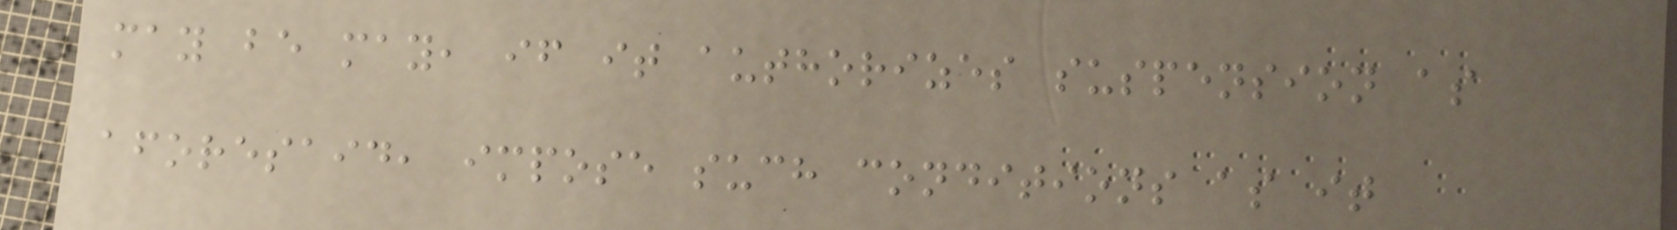may be may, if it authorizes suspension as
aforesaid, impose such conditions as it
